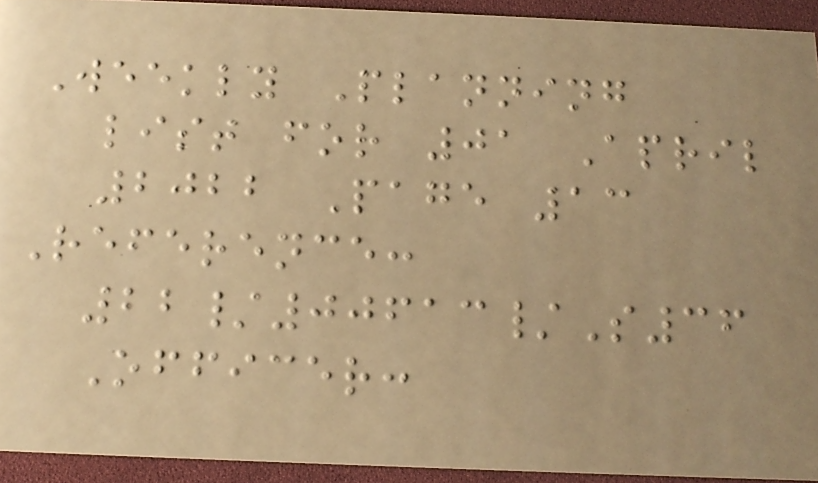Weekly Planning
list for 01 April
2022 Page 13
Reference:
22/00613/S36
Officer:
